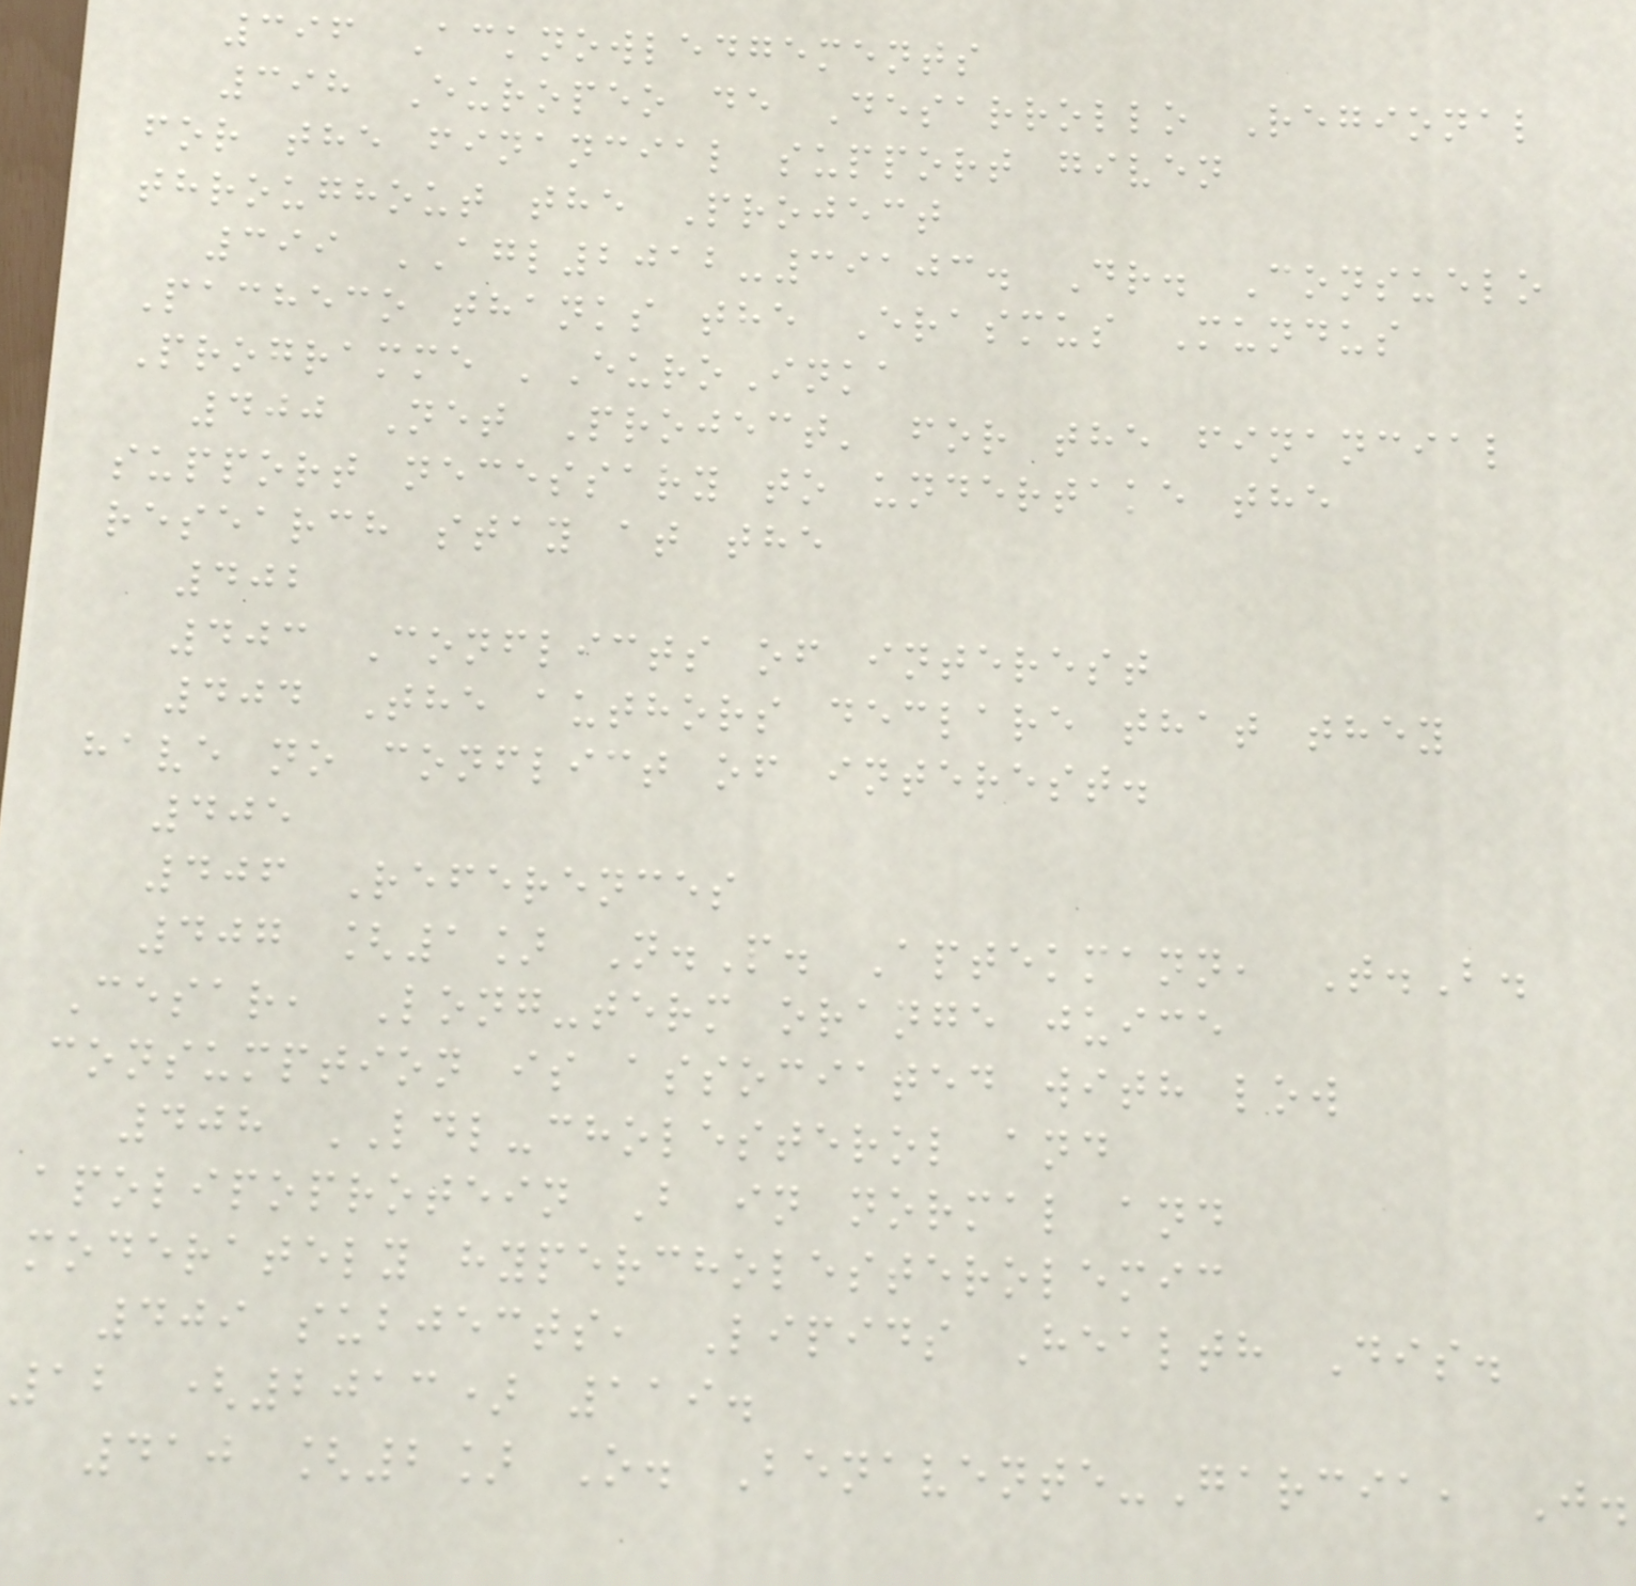396 Acknowledgements
398 Europeo de Desarrollo Regional
for the financial support given
throughout the Project
399 AGL2012-39103. Dr. Consuelo
Pacheco thanks the Erasmus Mundus
Programme 'EuroInka
400 Net Project' for the financial
support necessary to undertake the
research stay at the
402
403 Conflicts of interest
404 The authors declare that they
have no conflict of interest.
405
406 References
407 [1] N.P. Aptekmann, T.B.
Cesar, Long-term orange juice
consumption is associated with low
408 LDL-cholesterol and
apolipoprotein B in normal and
moderately hypercholesterolemic
409 subjects, Lipids Health Dis.
12 (2013) 119.
410 [2] O. Benavente-Garcia, J.
